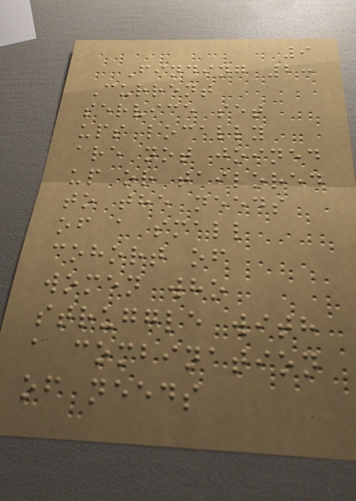9
Finding 2:
Current
service set
ups locally
are not joined
up or tailored
to the needs
of a small
cohort of
women who
struggle with
a combination
of needs
